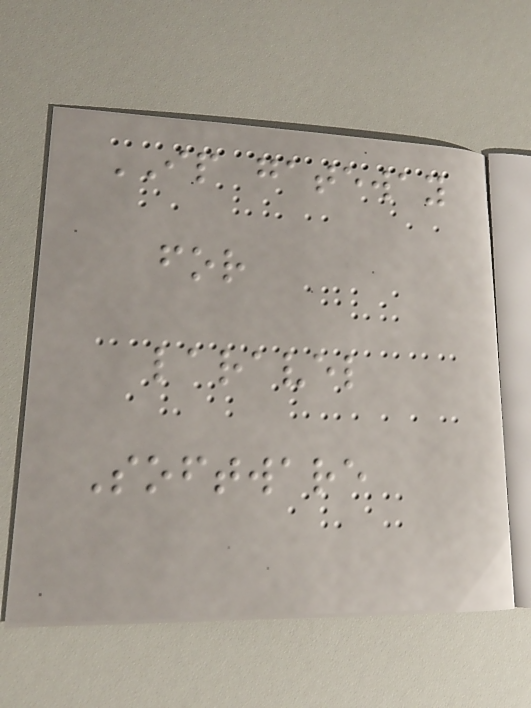IP gateway
for
laravel
Software
